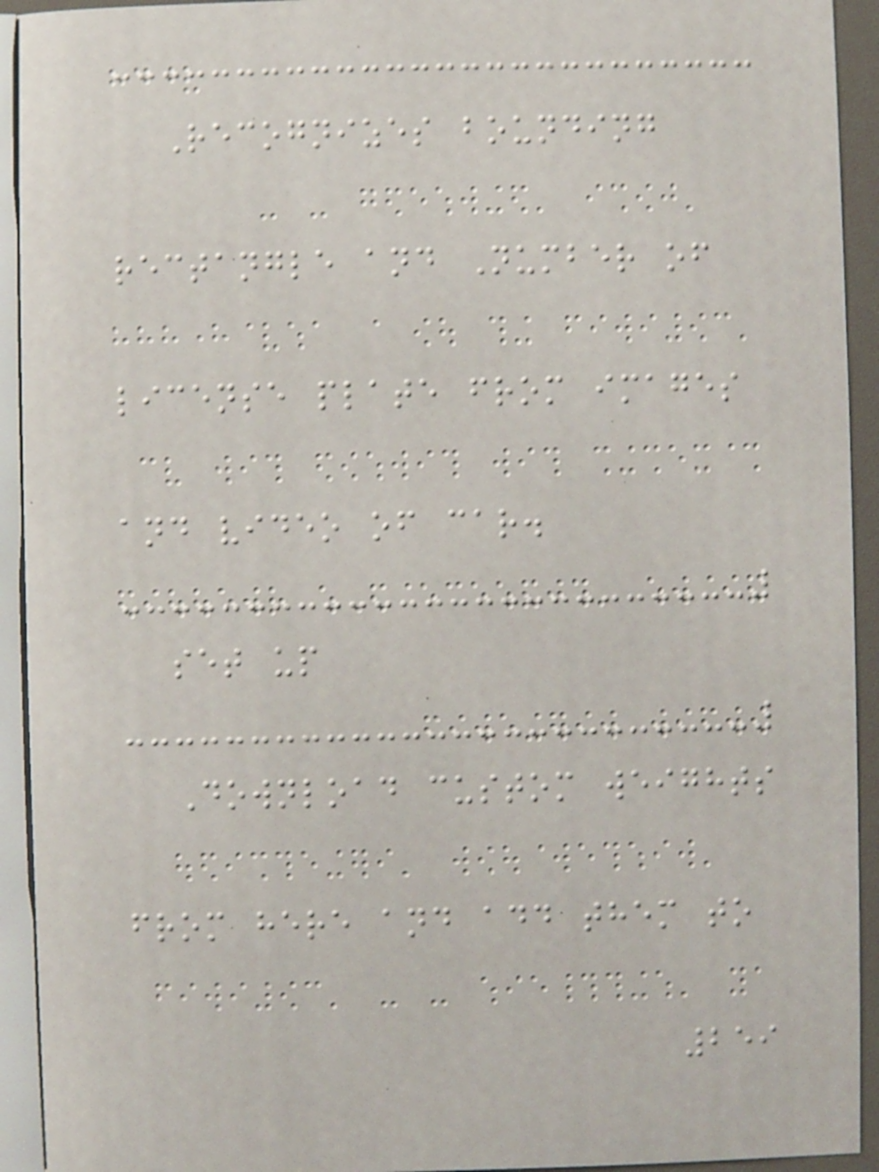Recognizes bounding
rectangle and Number of
license plate from images
and video of car.
set up
Download custom weights
from here and add them to
259
